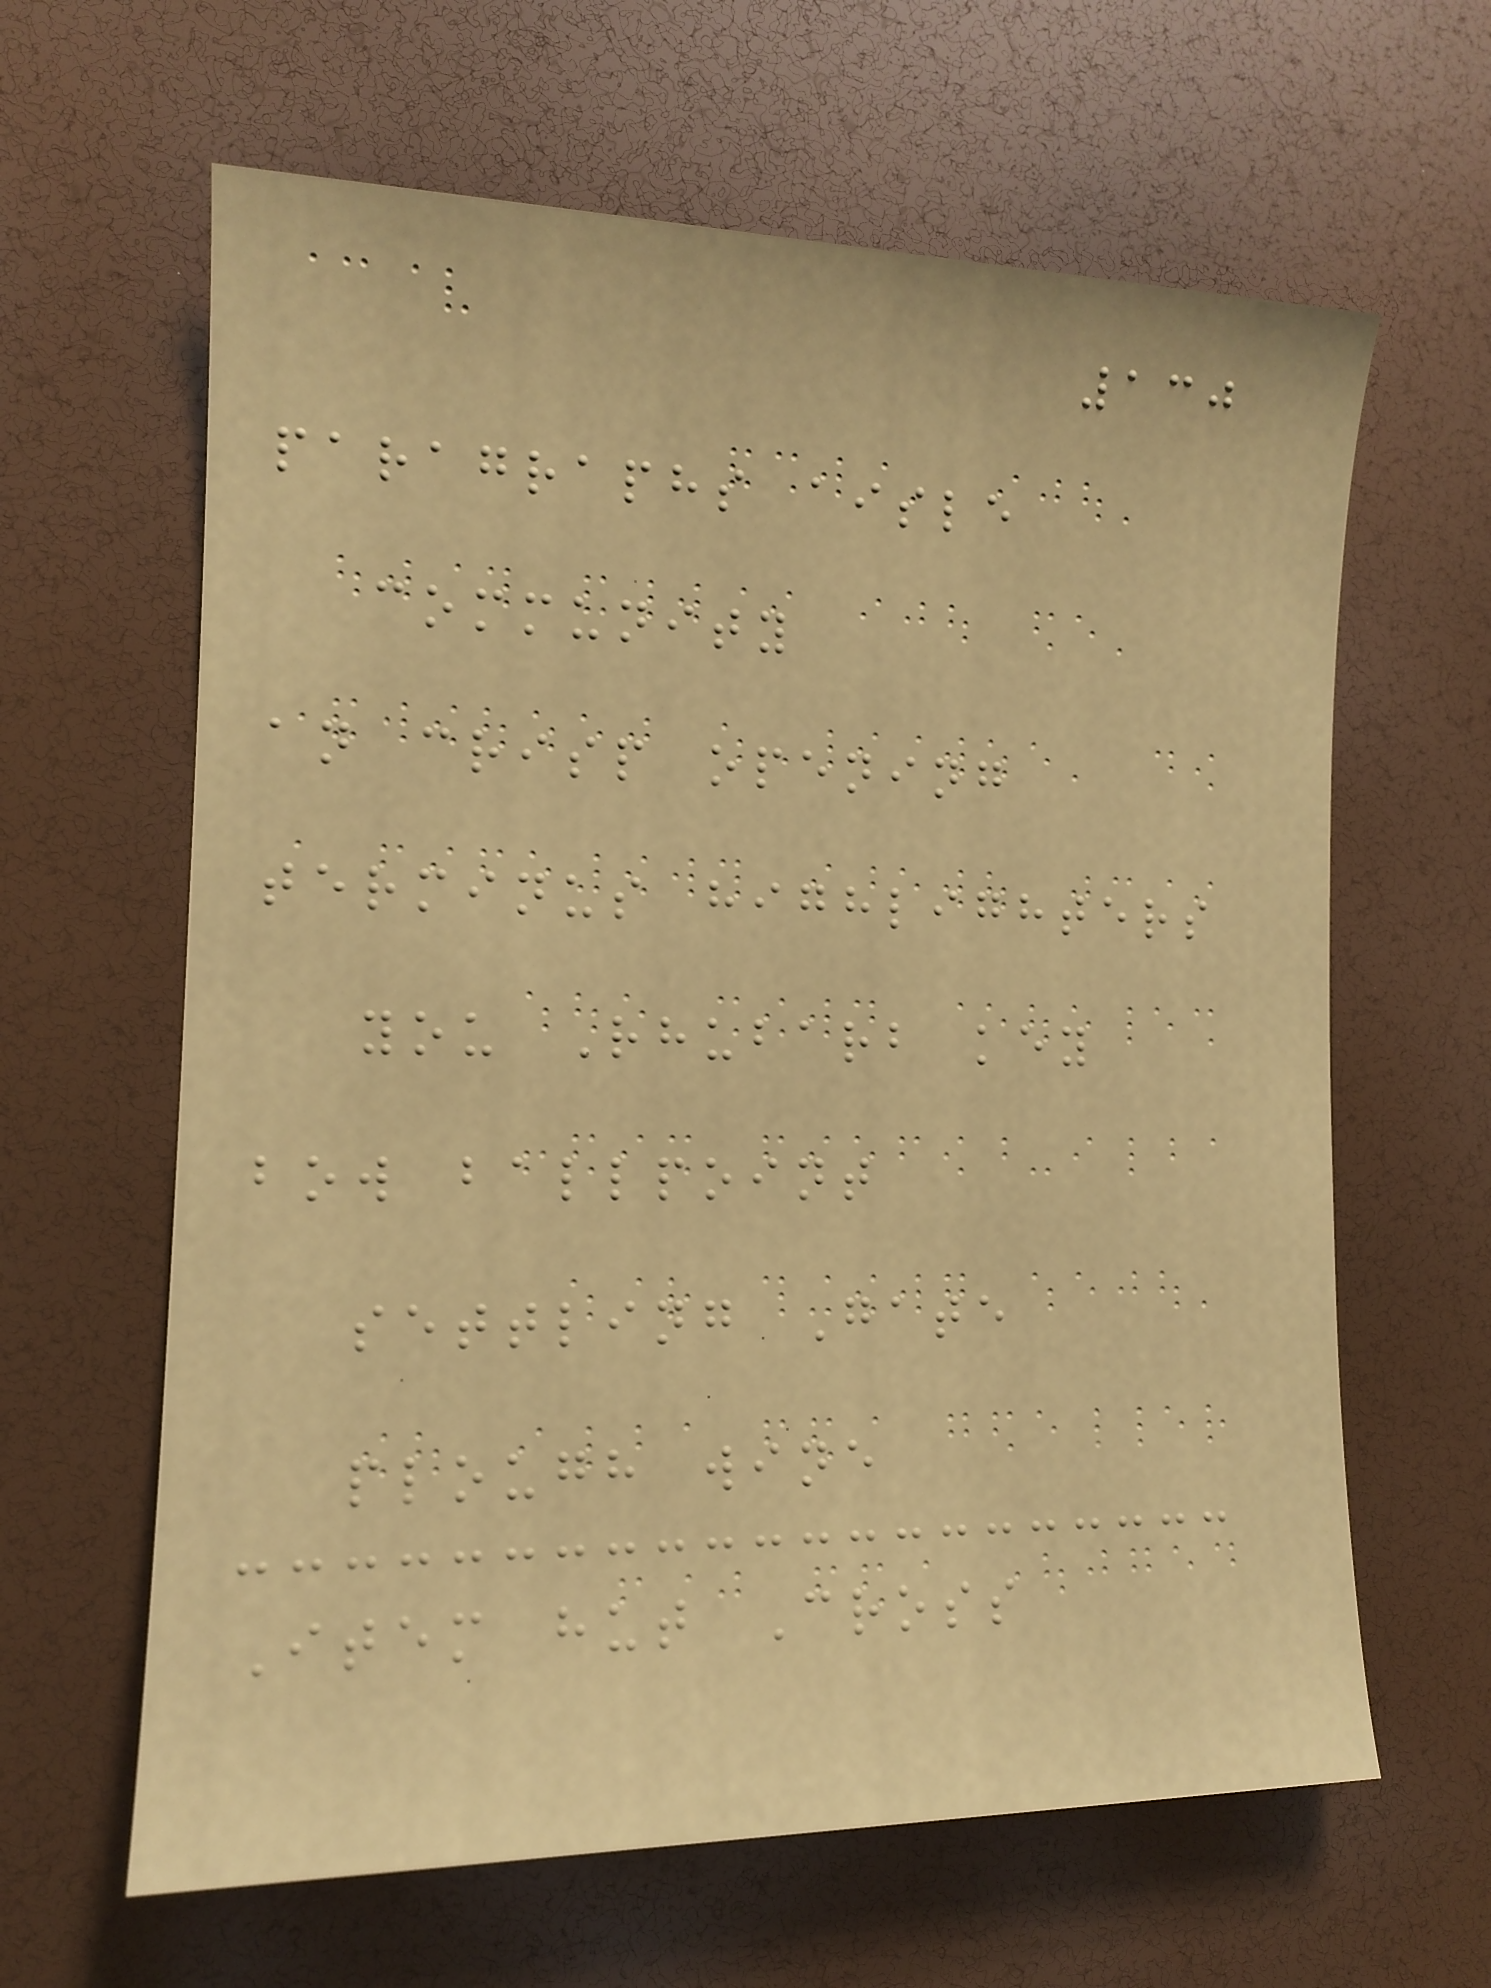130
paragraphs aisle
community
an crisp opening
terminus highlighters
you Rhubarb key
bow ballpoint
settling Gate
plough wine
Item hut Cross
